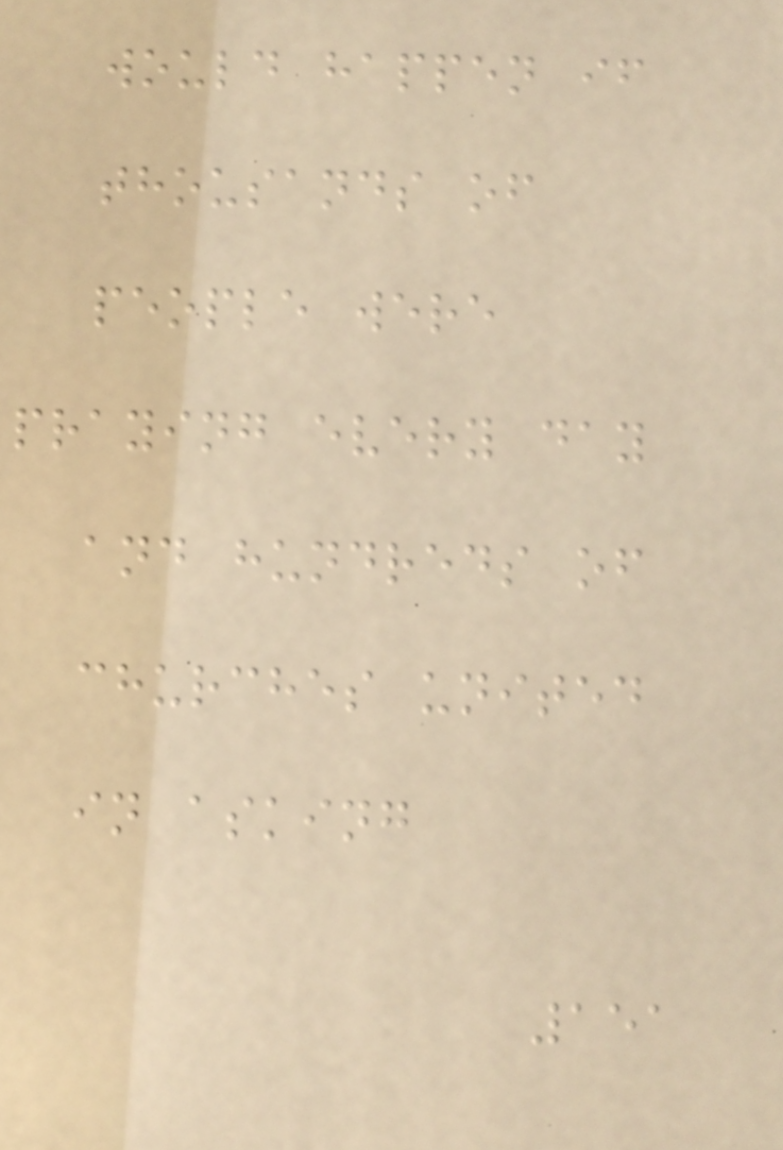would happen if
thousands of
people were
praying every day
and hundreds of
churches united
in asking
151
